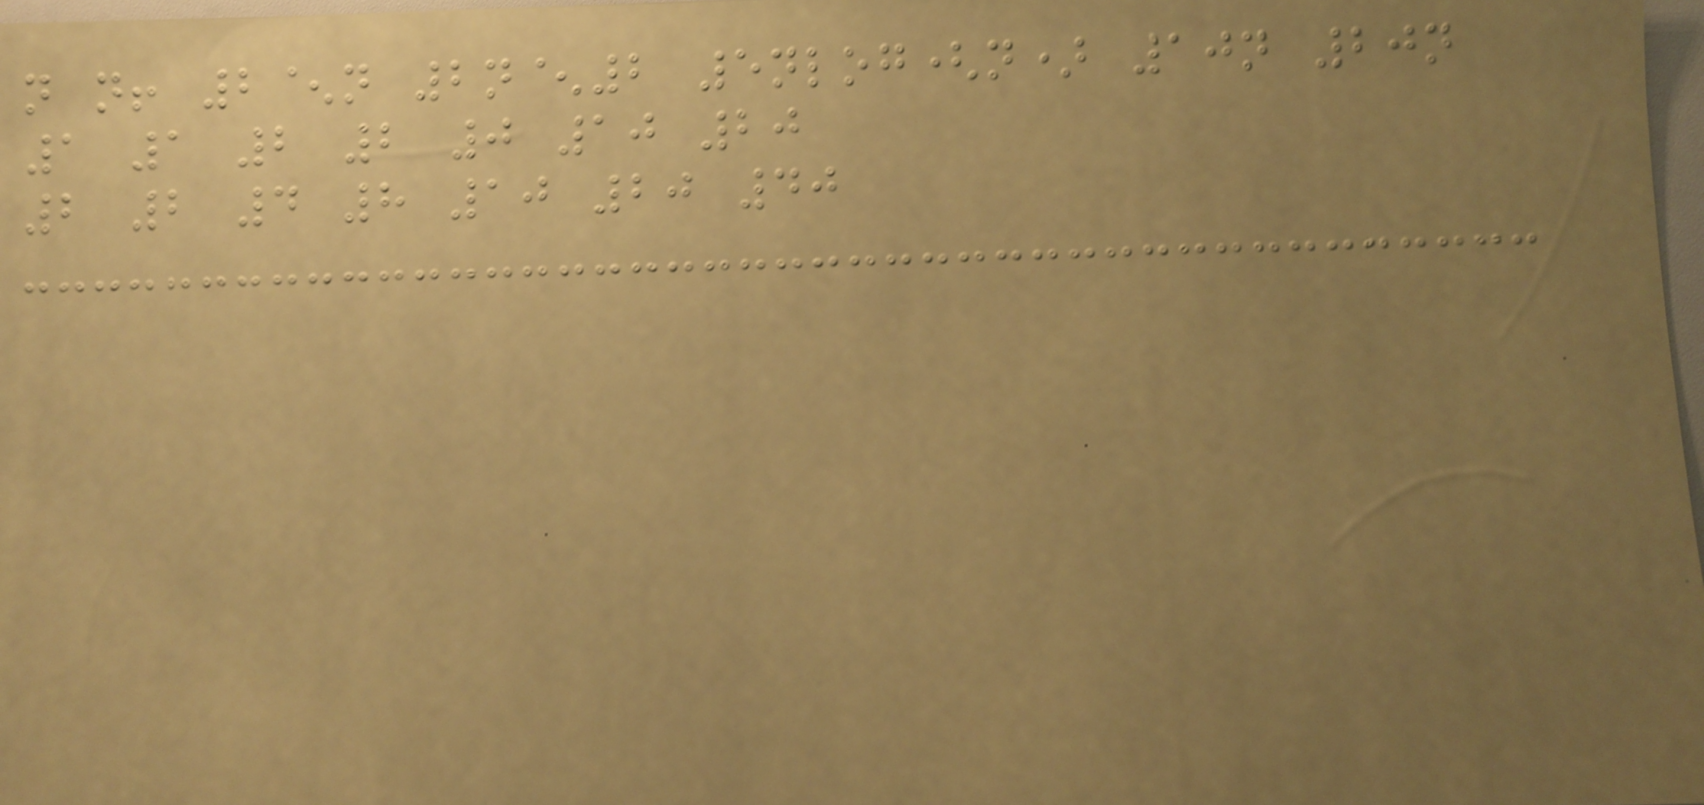n n! 2^n 2n^2 5nlog(n) 10n 20n
1 1 2 2 0 10 20
2 2 4 8 10 20 40
